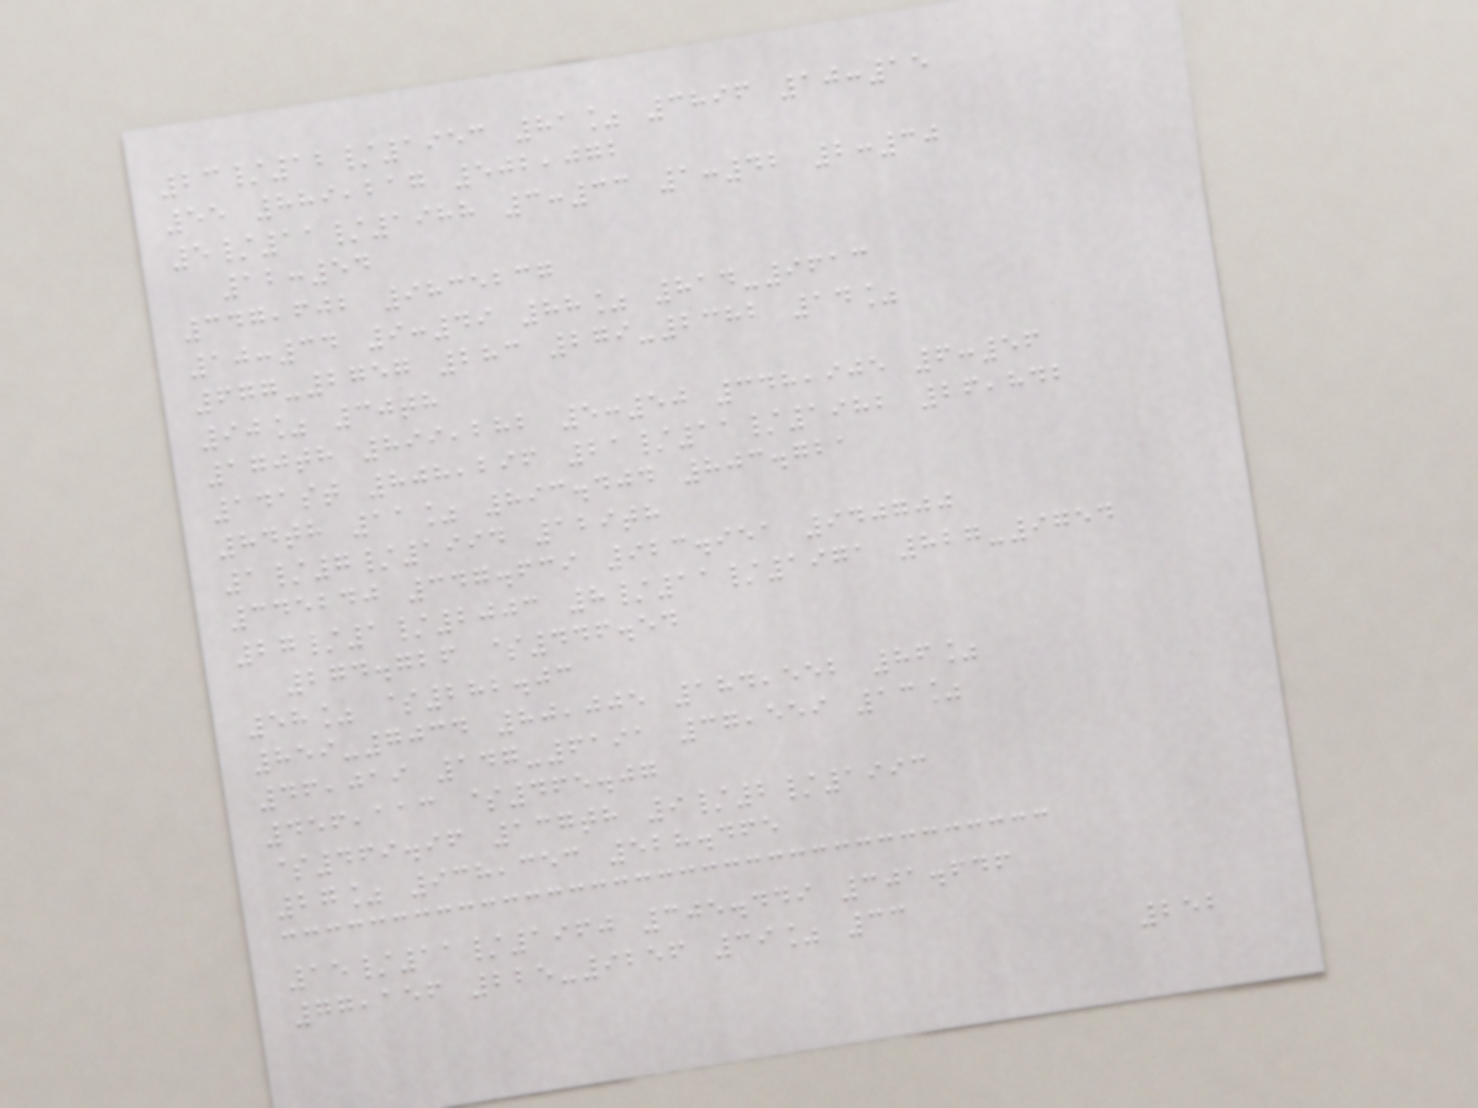23/12/1953 81% 3896 10:15
55 889,217 502,072
5/11/1988 3:33 1:42 2:30
12:54
347,602 9835237
10:34 9:49 88% 814-9613
677-2757 283 279-2382 14%
90% 30th
170th 899,282 5:50 348,905 6:56
141st 808,296 21/11/1982 26,842
84th 11% 893.404 803.721
1/7/1994 129th
345240 347.639 923.951 940700
27/1/2003 8/11/1971 827-9754
274.726 $446.54
58% $282.03
859-7034 80,005 184,552 86%
46,019 147-6191 37,559 13%
456,113 $465.07
$469.96 137th 9/2/1993
27% 938,353 528.465
15/11/1960 305.449 301.646
77,156 225-9256 39% 33
252
